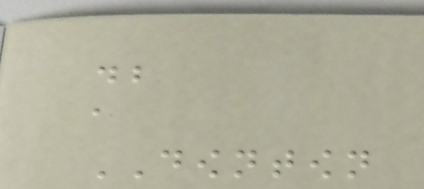db
a
DOWNTOWN
